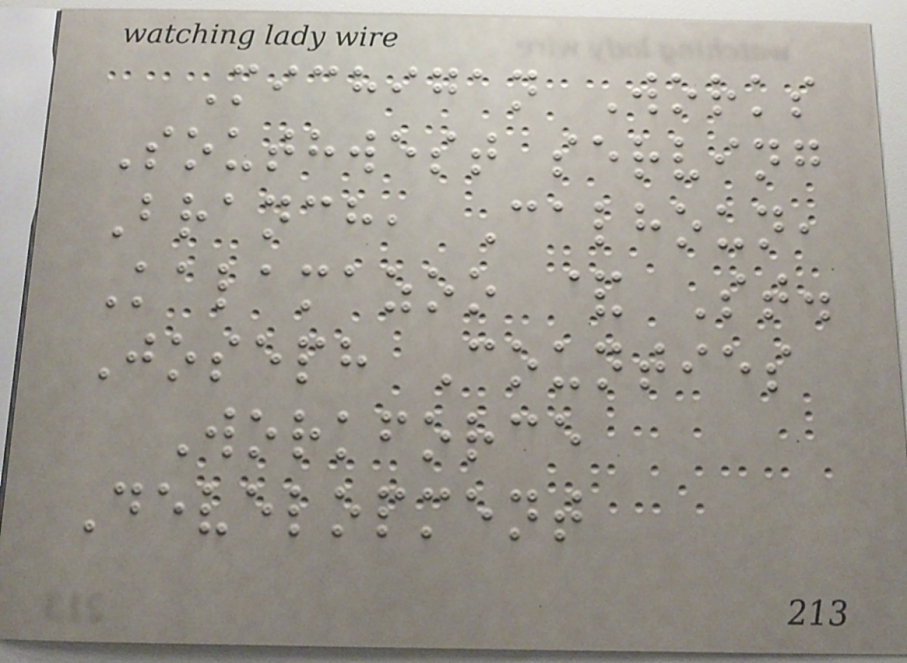Michigan Works
Southwest serving
Branch, Calhoun,
Kalamazoo & St.
Joseph Counties
Workforce
Development
